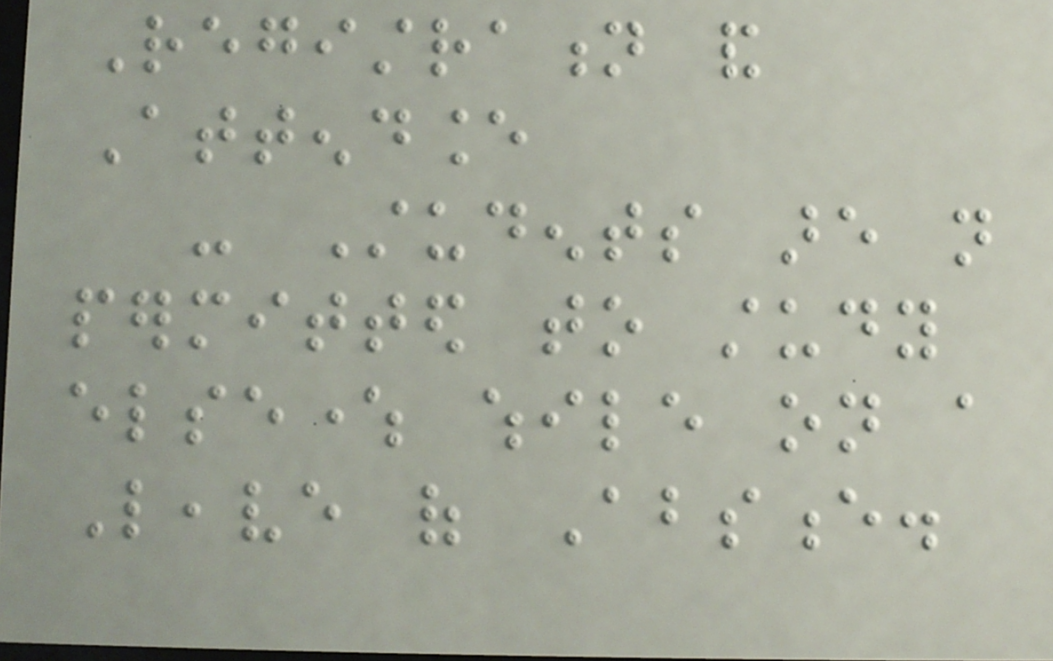Registration and
Attendance
- Students are not
permitted to study
elsewhere while on a
Leave of Absence.
